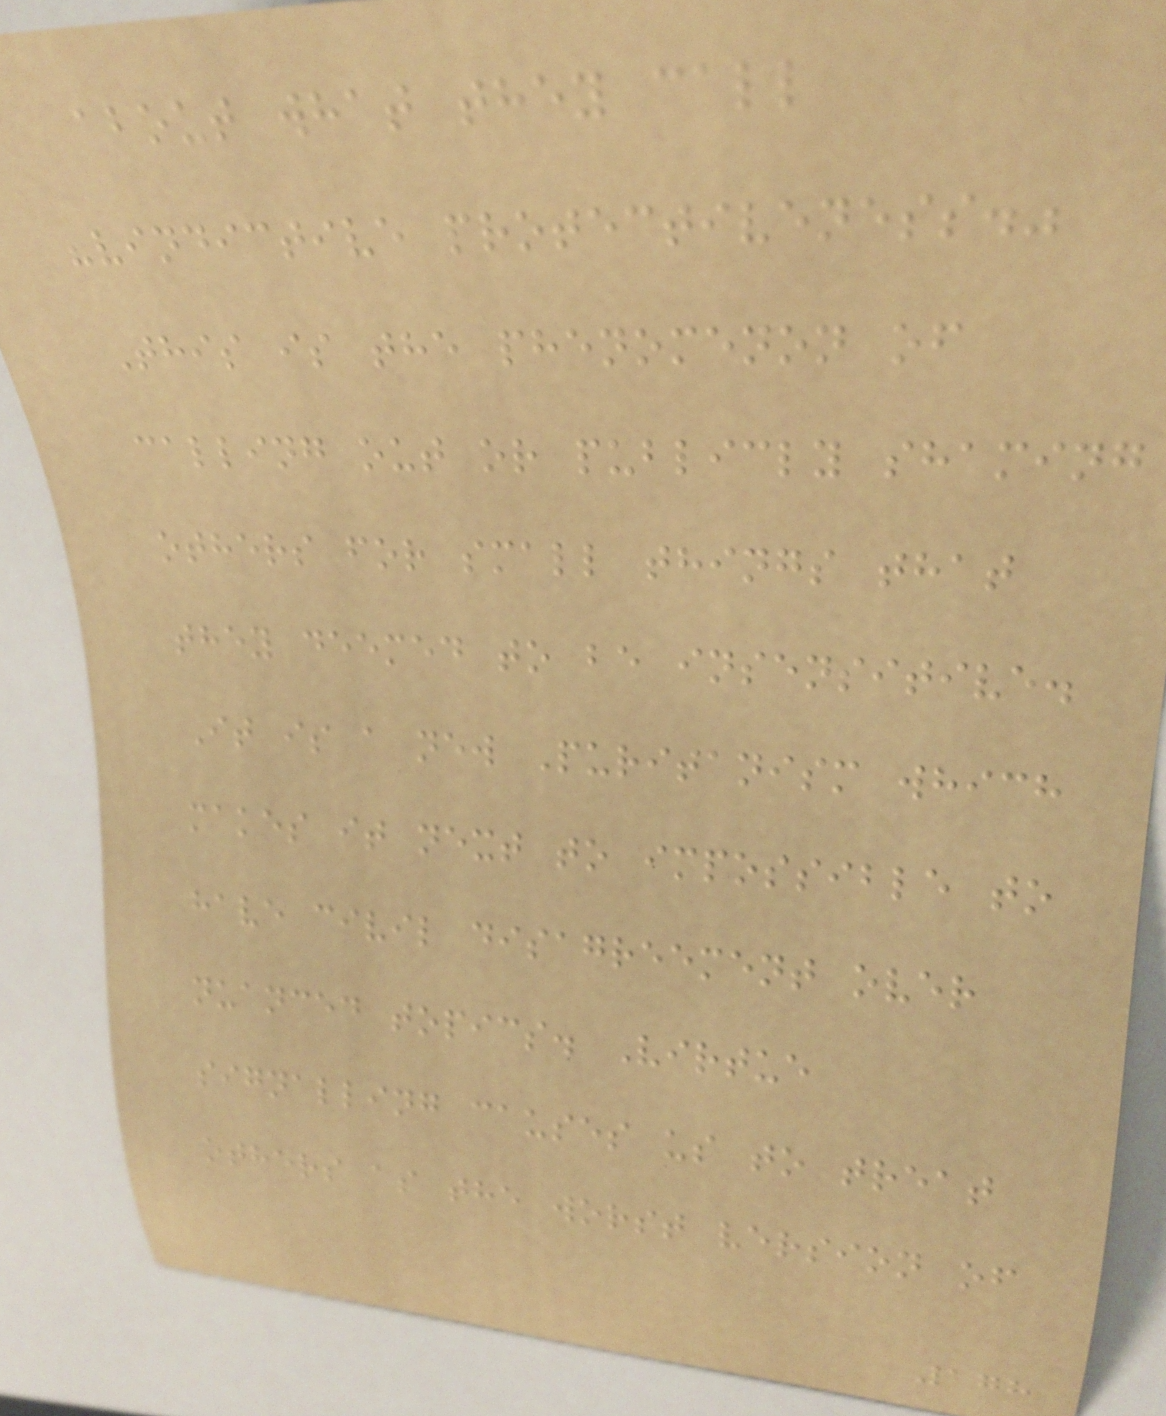about what they call
"vindictive protectiveness."
This is the phenomenon of
calling out or publicly shaming
others for small things that
they deemed to be insensitive.
It is a new Puritanism which
makes it next to impossible to
have civil disagreement over
nuanced topics. Virtue
signalling causes us to treat
others as the worst version of
178
